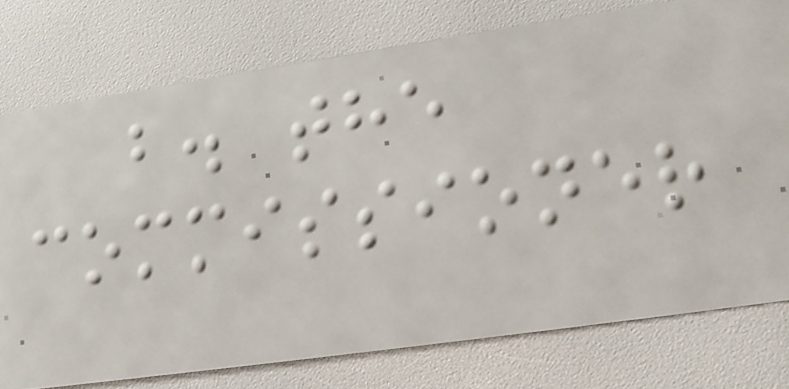b. the
commissioner
